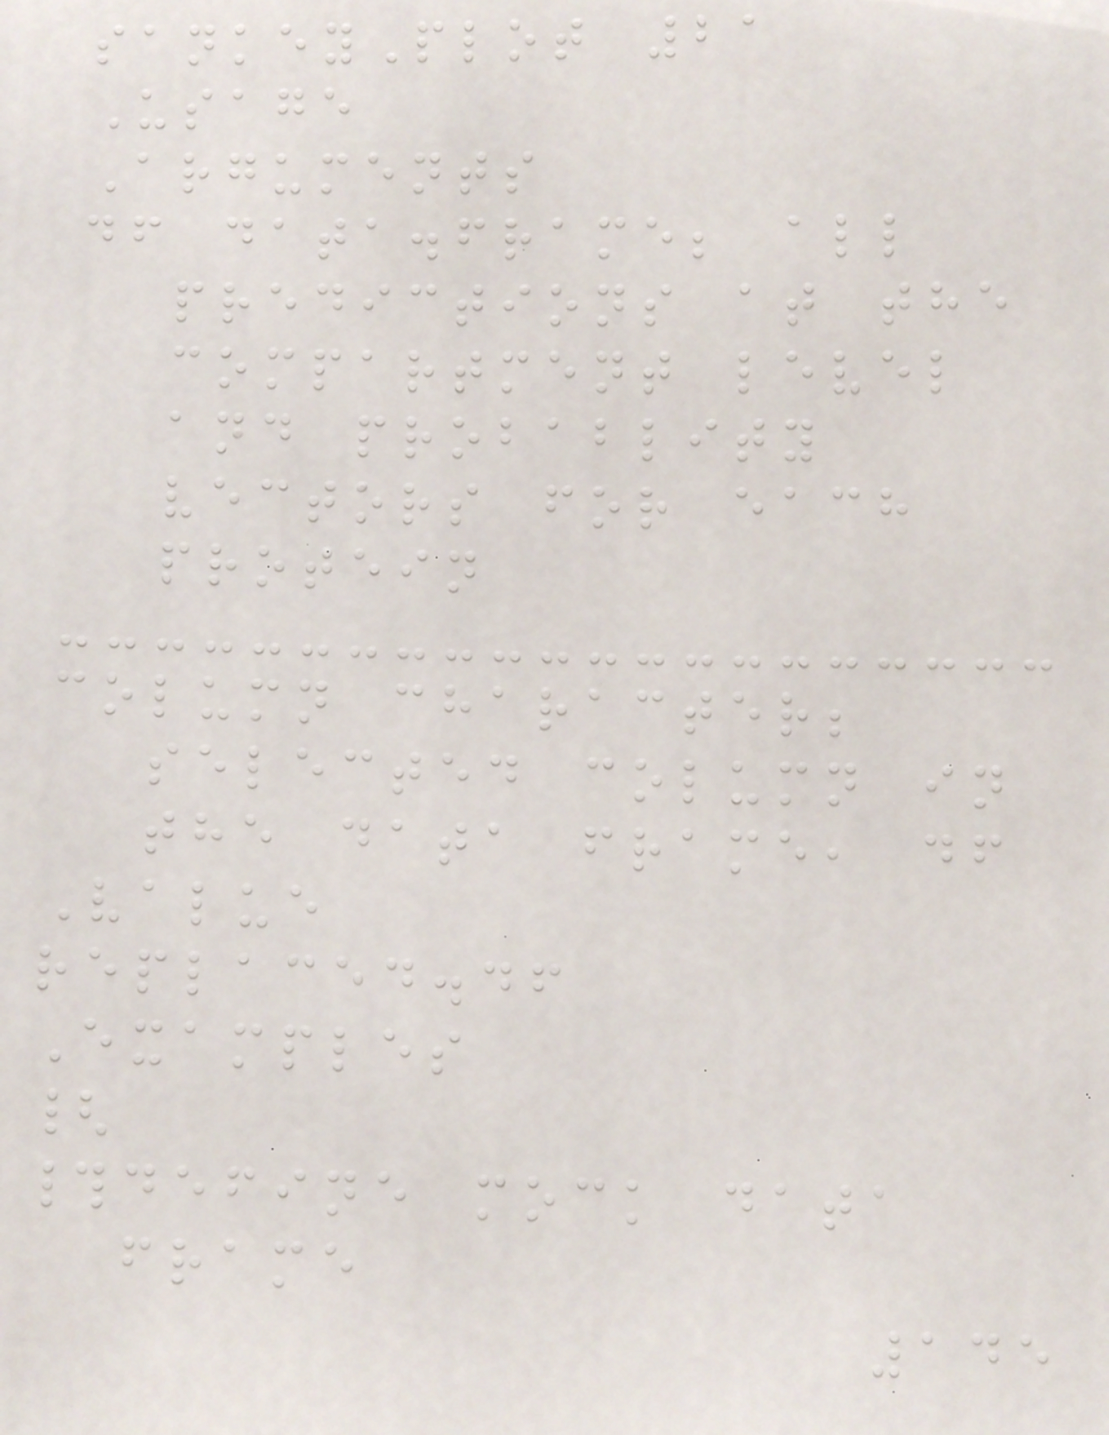sankeyPlot 21
Usage
Arguments
df data.frame; all
predictions at the
compartment level
and probablity
vectors for each
protein
column character;
selected column in
the data frame, df
Value
replaced.df
Examples
{
#define mock data
frame
145
